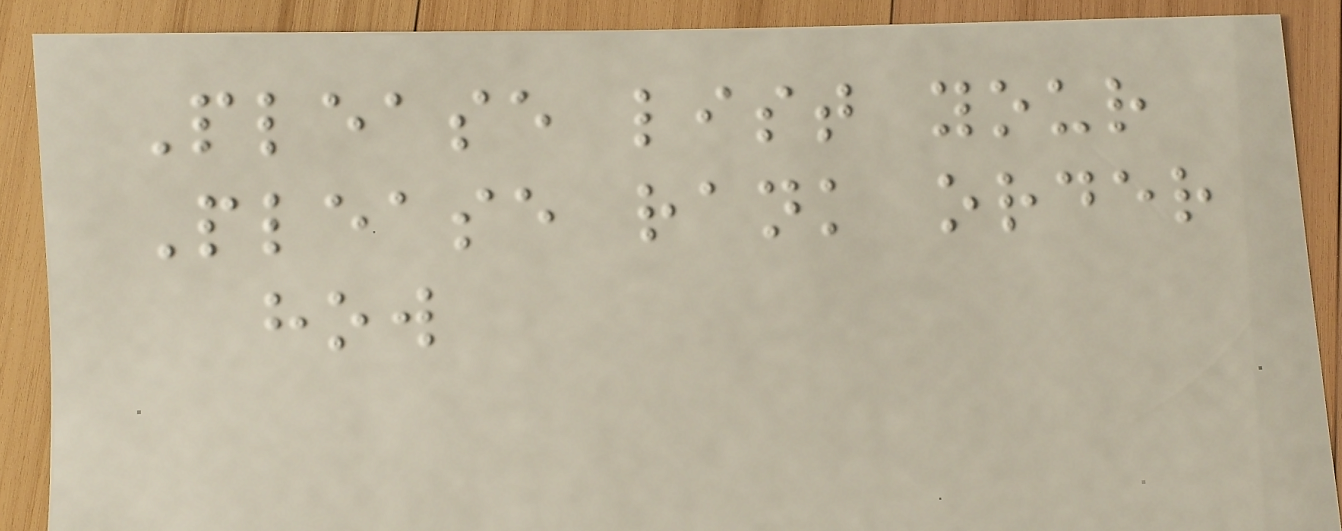Please list your
Please rank order
how
